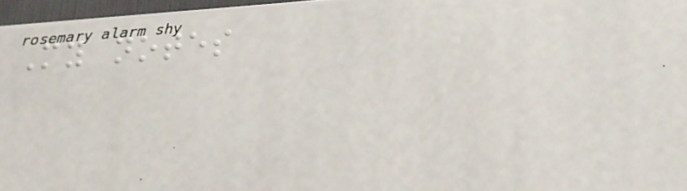My notes
